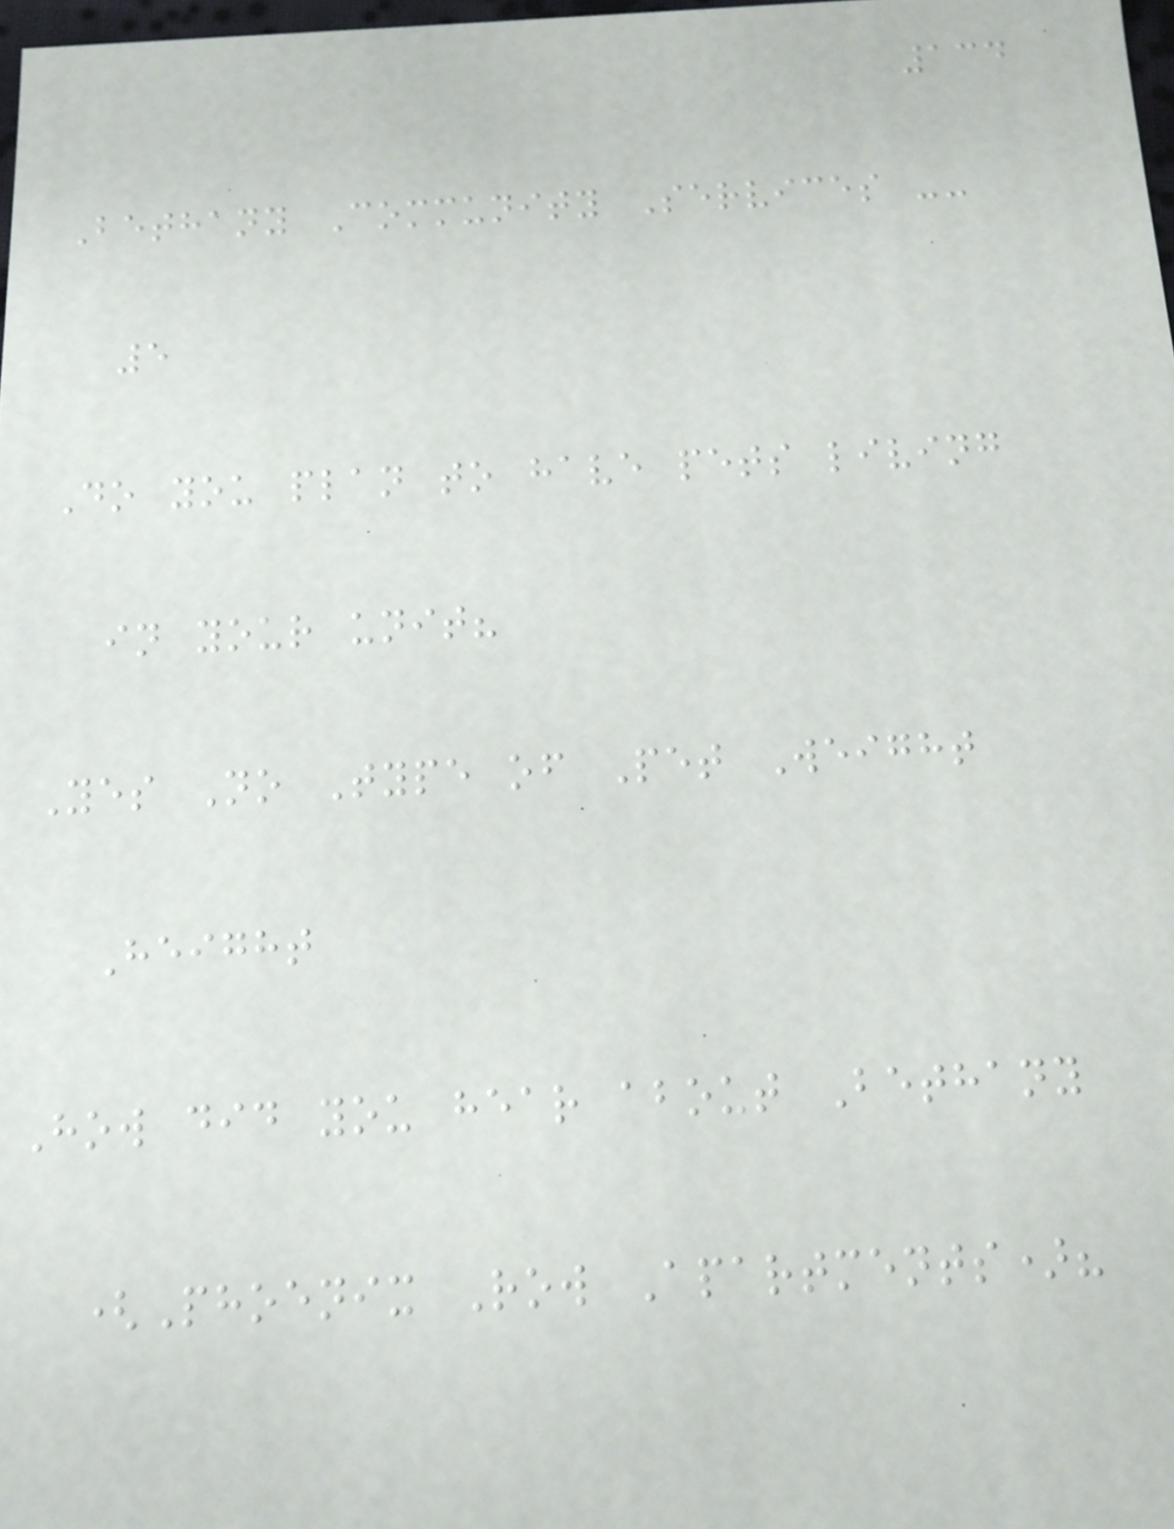134
Bethany Community Services --
5
Do you plan to have pets living
in your unit?
Yes No Type of Pet Weight
Height
How did you hear about Bethany
(Phoenix Row Apartments)?
